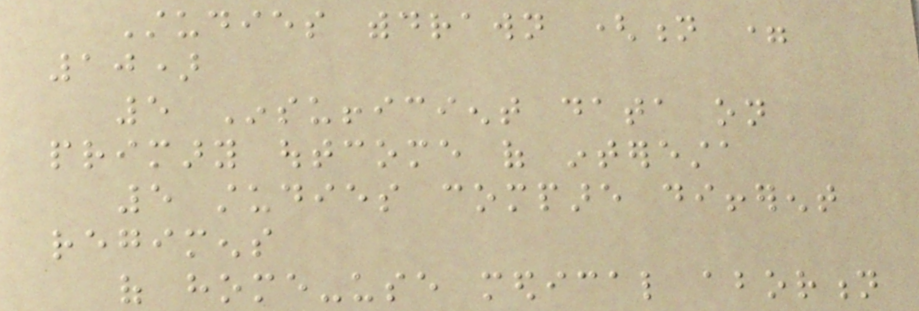Studies withdrawn (n =
10)
5 Insufficient data on
primary outcome of interesta
5 studies compare different
regimens
of home-use medical abortion
